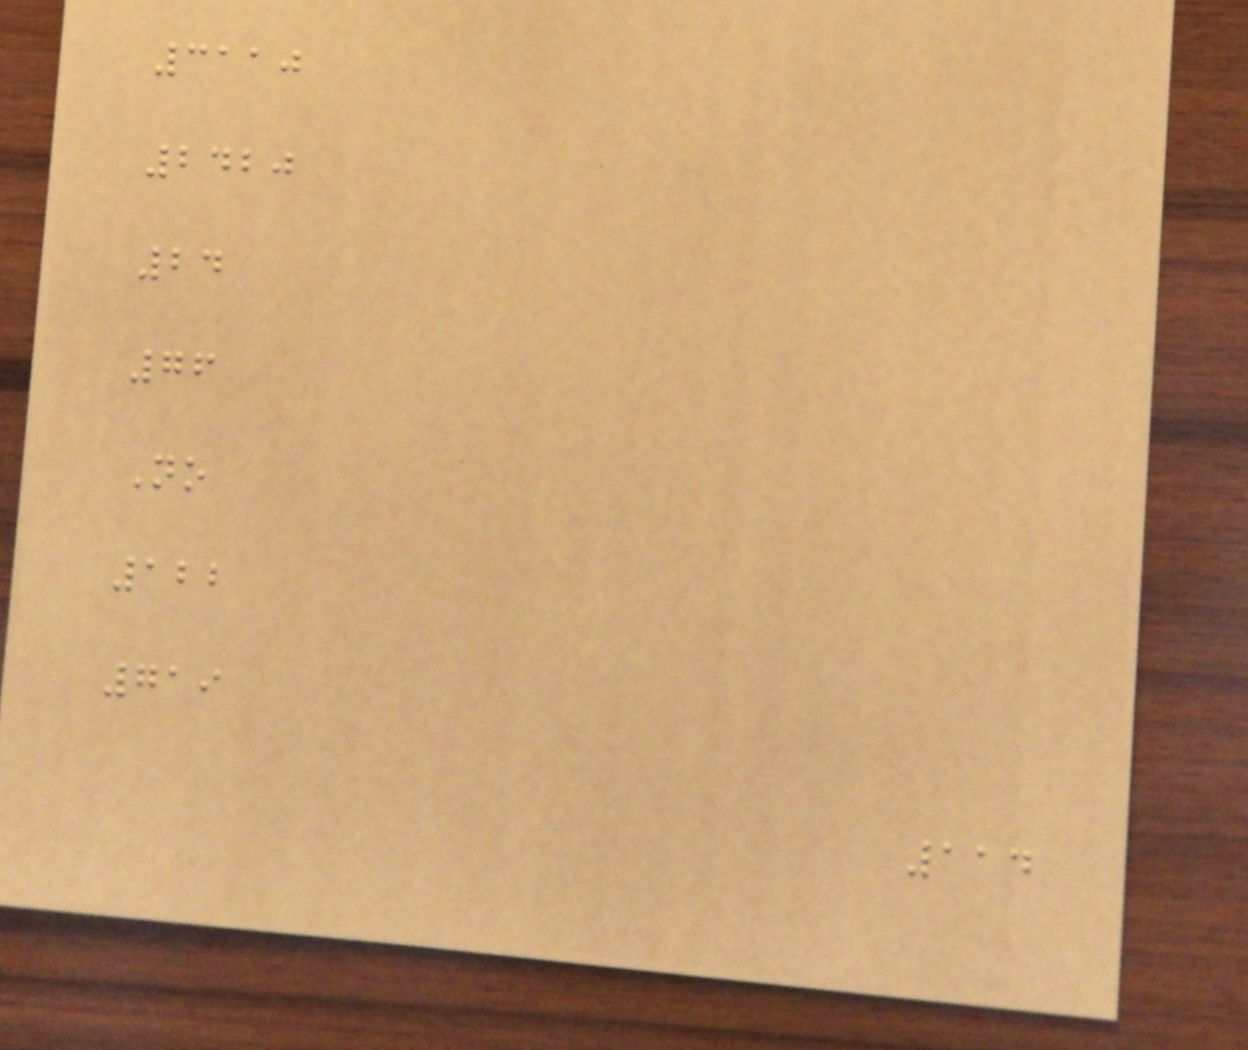3110
2420
24
76
No
122
719
114
